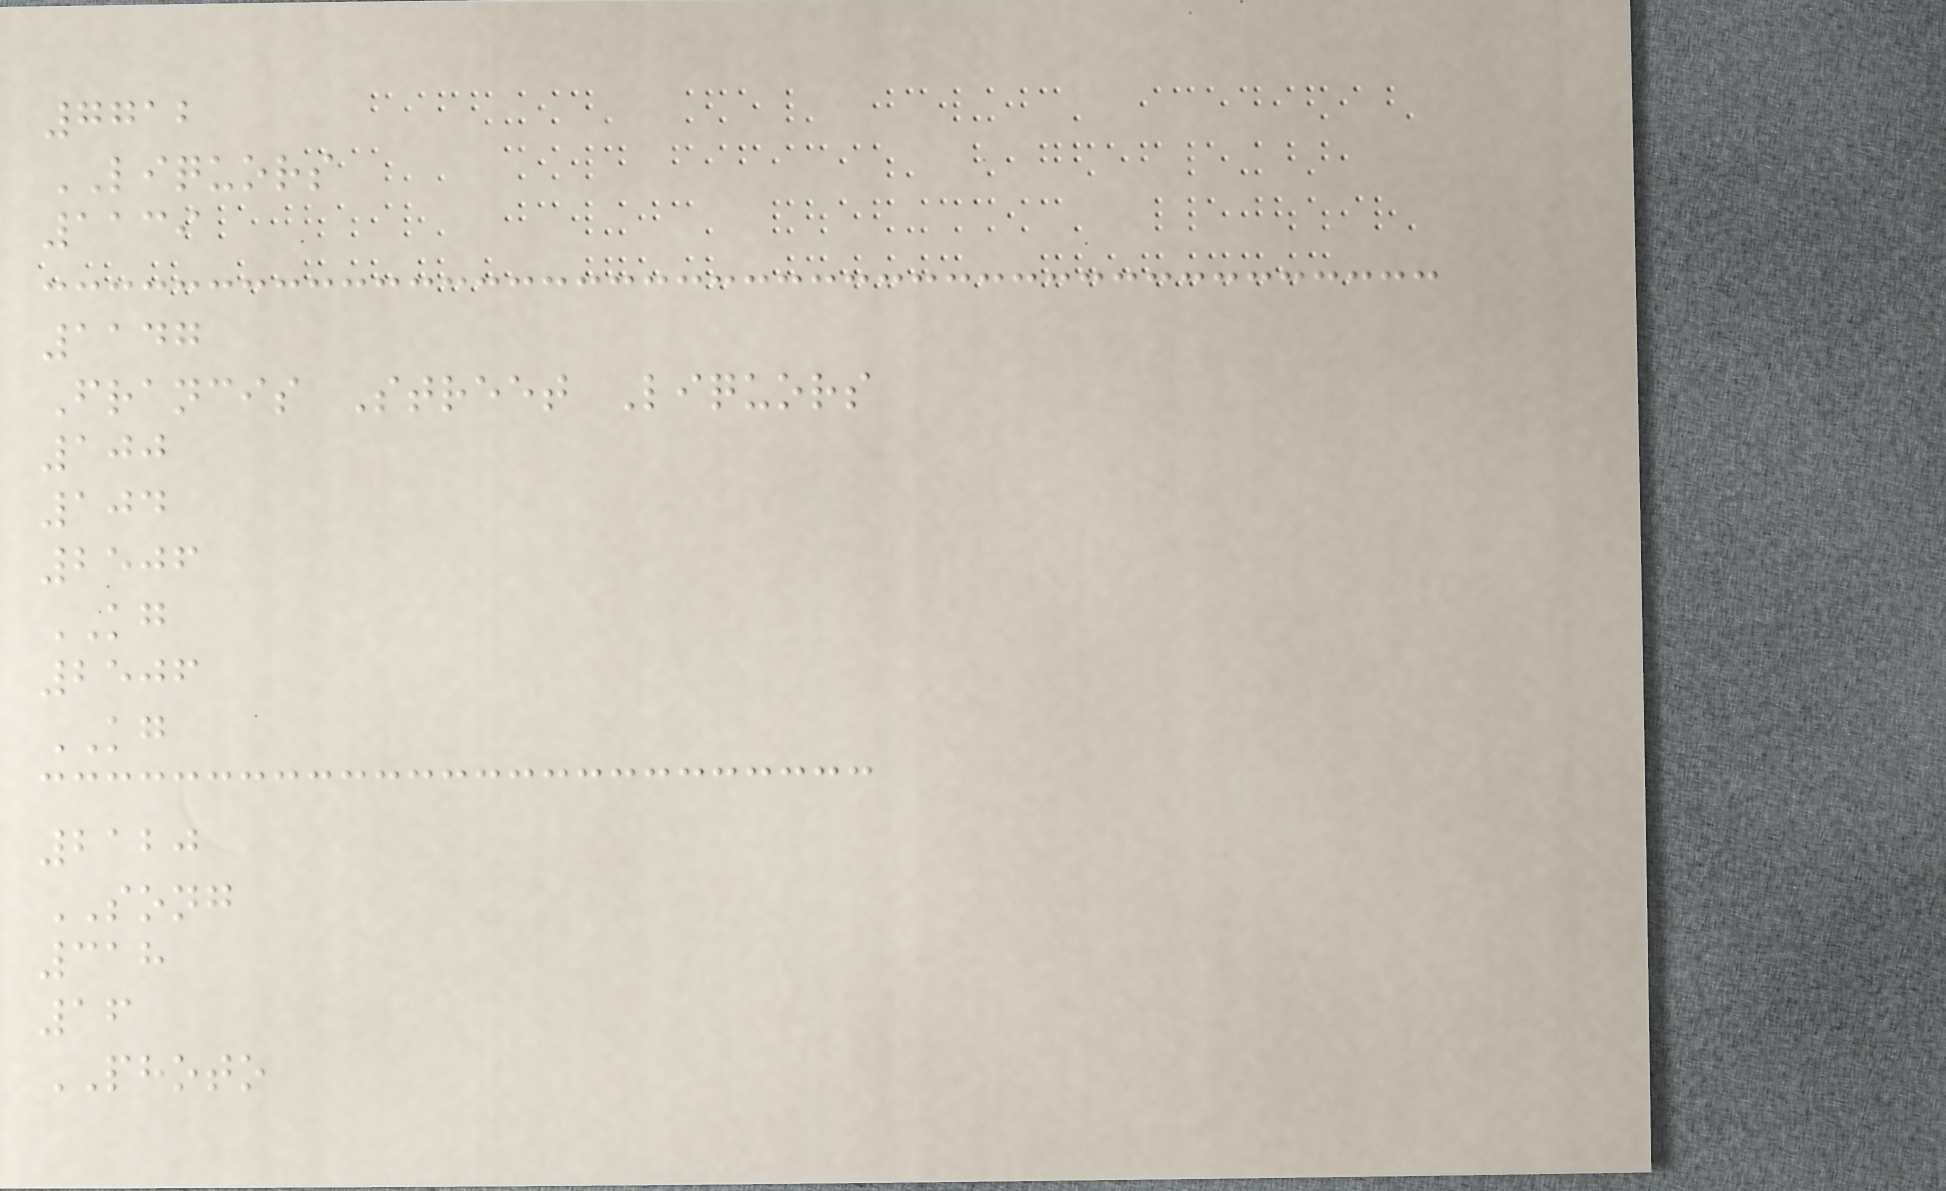7712
LIQUORS
1139
1147
Francis Street Liquors
100
104
2506
KG
2506
KG
2120
SONG
318
16
PHOTO
